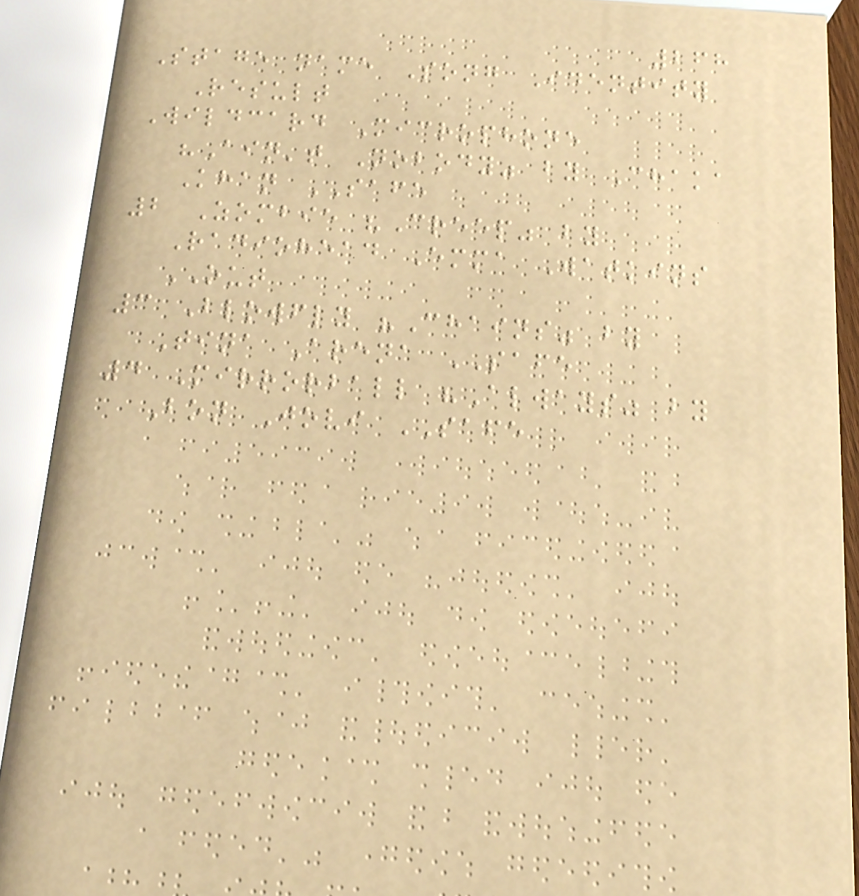268
Stage name Song Identity
Result
Wildcard Microphone
"Ain't Nobody" by Chaka
Khan SAFE
2 Zombie "Creep" by
Radiohead Emma Watkins
OUT
3 Blowfly "Chains" by
Tina Arena SAFE
4 Mirrorball "Always" by
Bon Jovi SAFE
